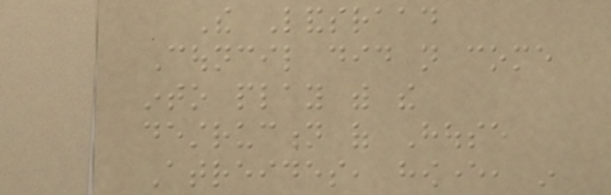The Landsraad
Council did not come
into play with the
destruction of House
Atreides, however, in
